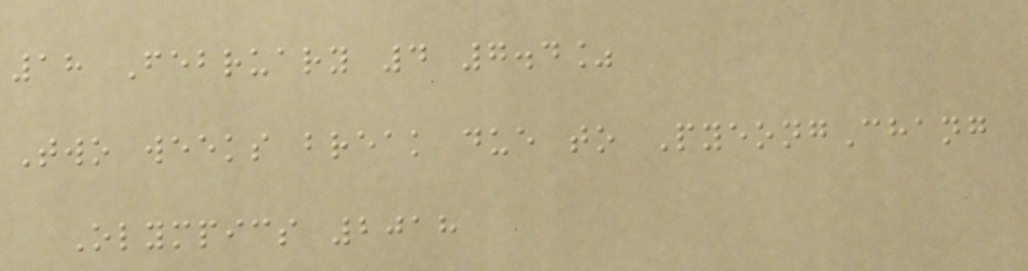18 February 4 7.4%
Two weeks break due to PyeongChang
Olympics 2018
